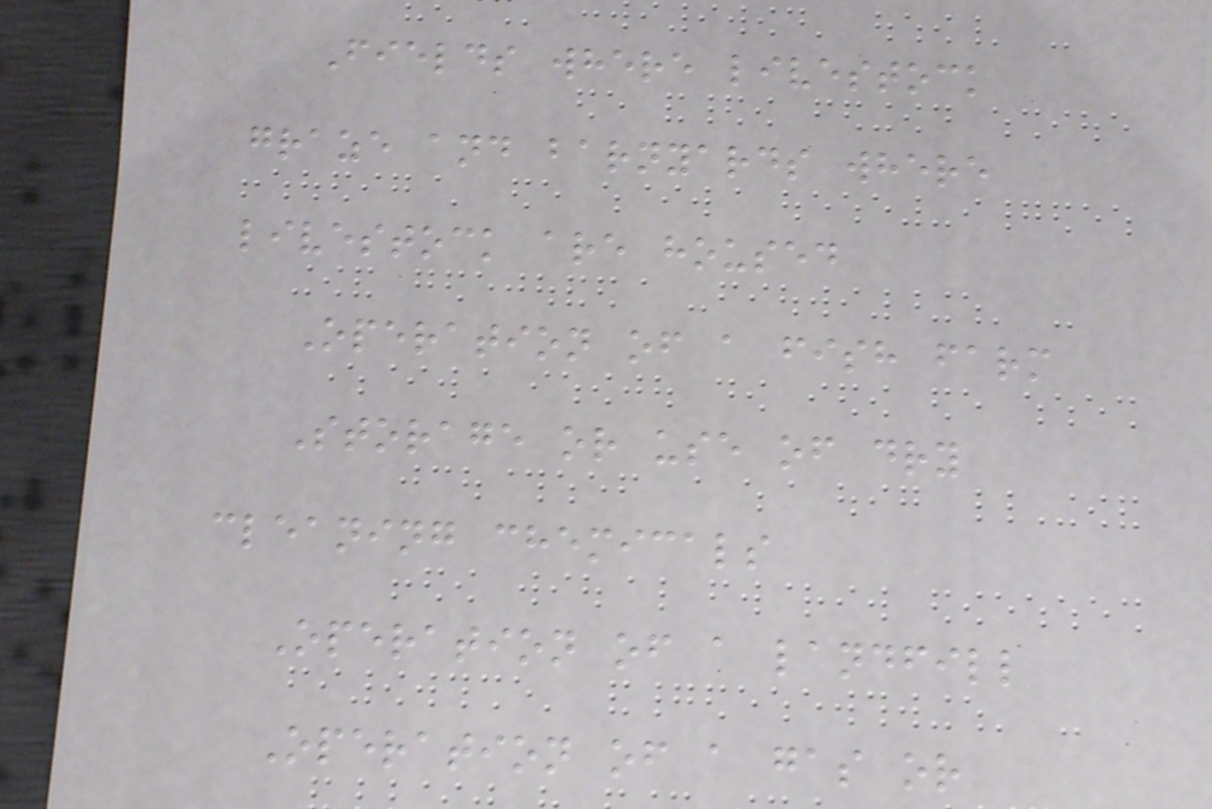Fields where livestock
graze and barnyards where
livestock are housed
Operation of a fish farm
Storage or use of dry
cleaning chemicals
Operation of a landfill
Operation of a gas or
